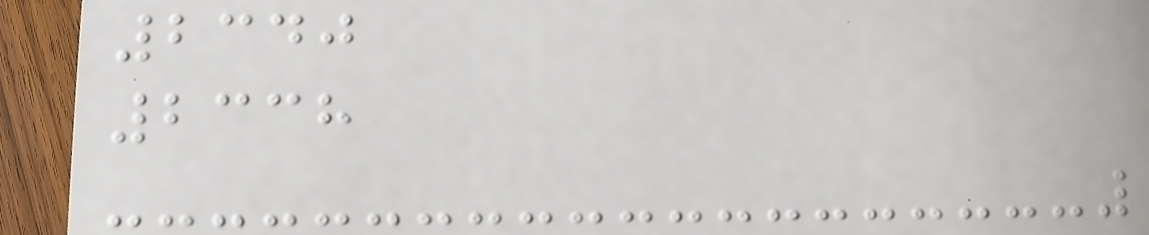2340
2338
